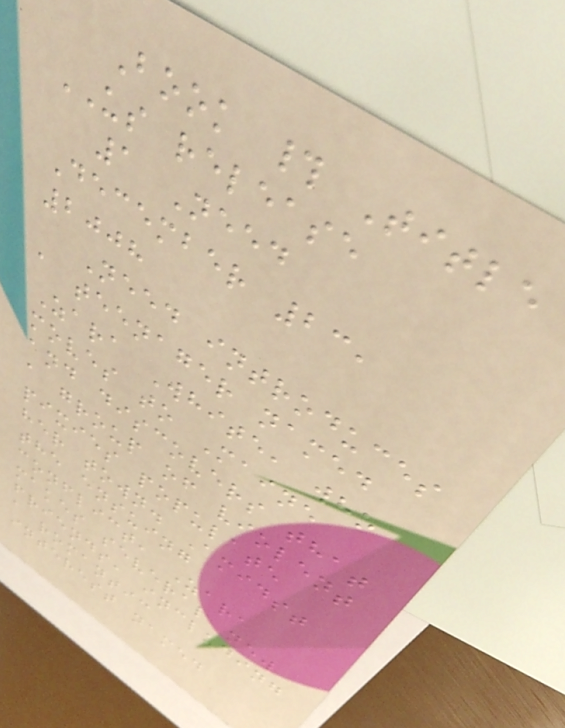Book # Title
US release
1 Need
December 23,
2008
Need introduces
a teenager named
Zara White, who
moves to Maine
and discovers that
a group of violent
pixies populate
her town. Amidst
the ensuing
conflict, Zara
makes several new
friends, including
a romantic
interest named
